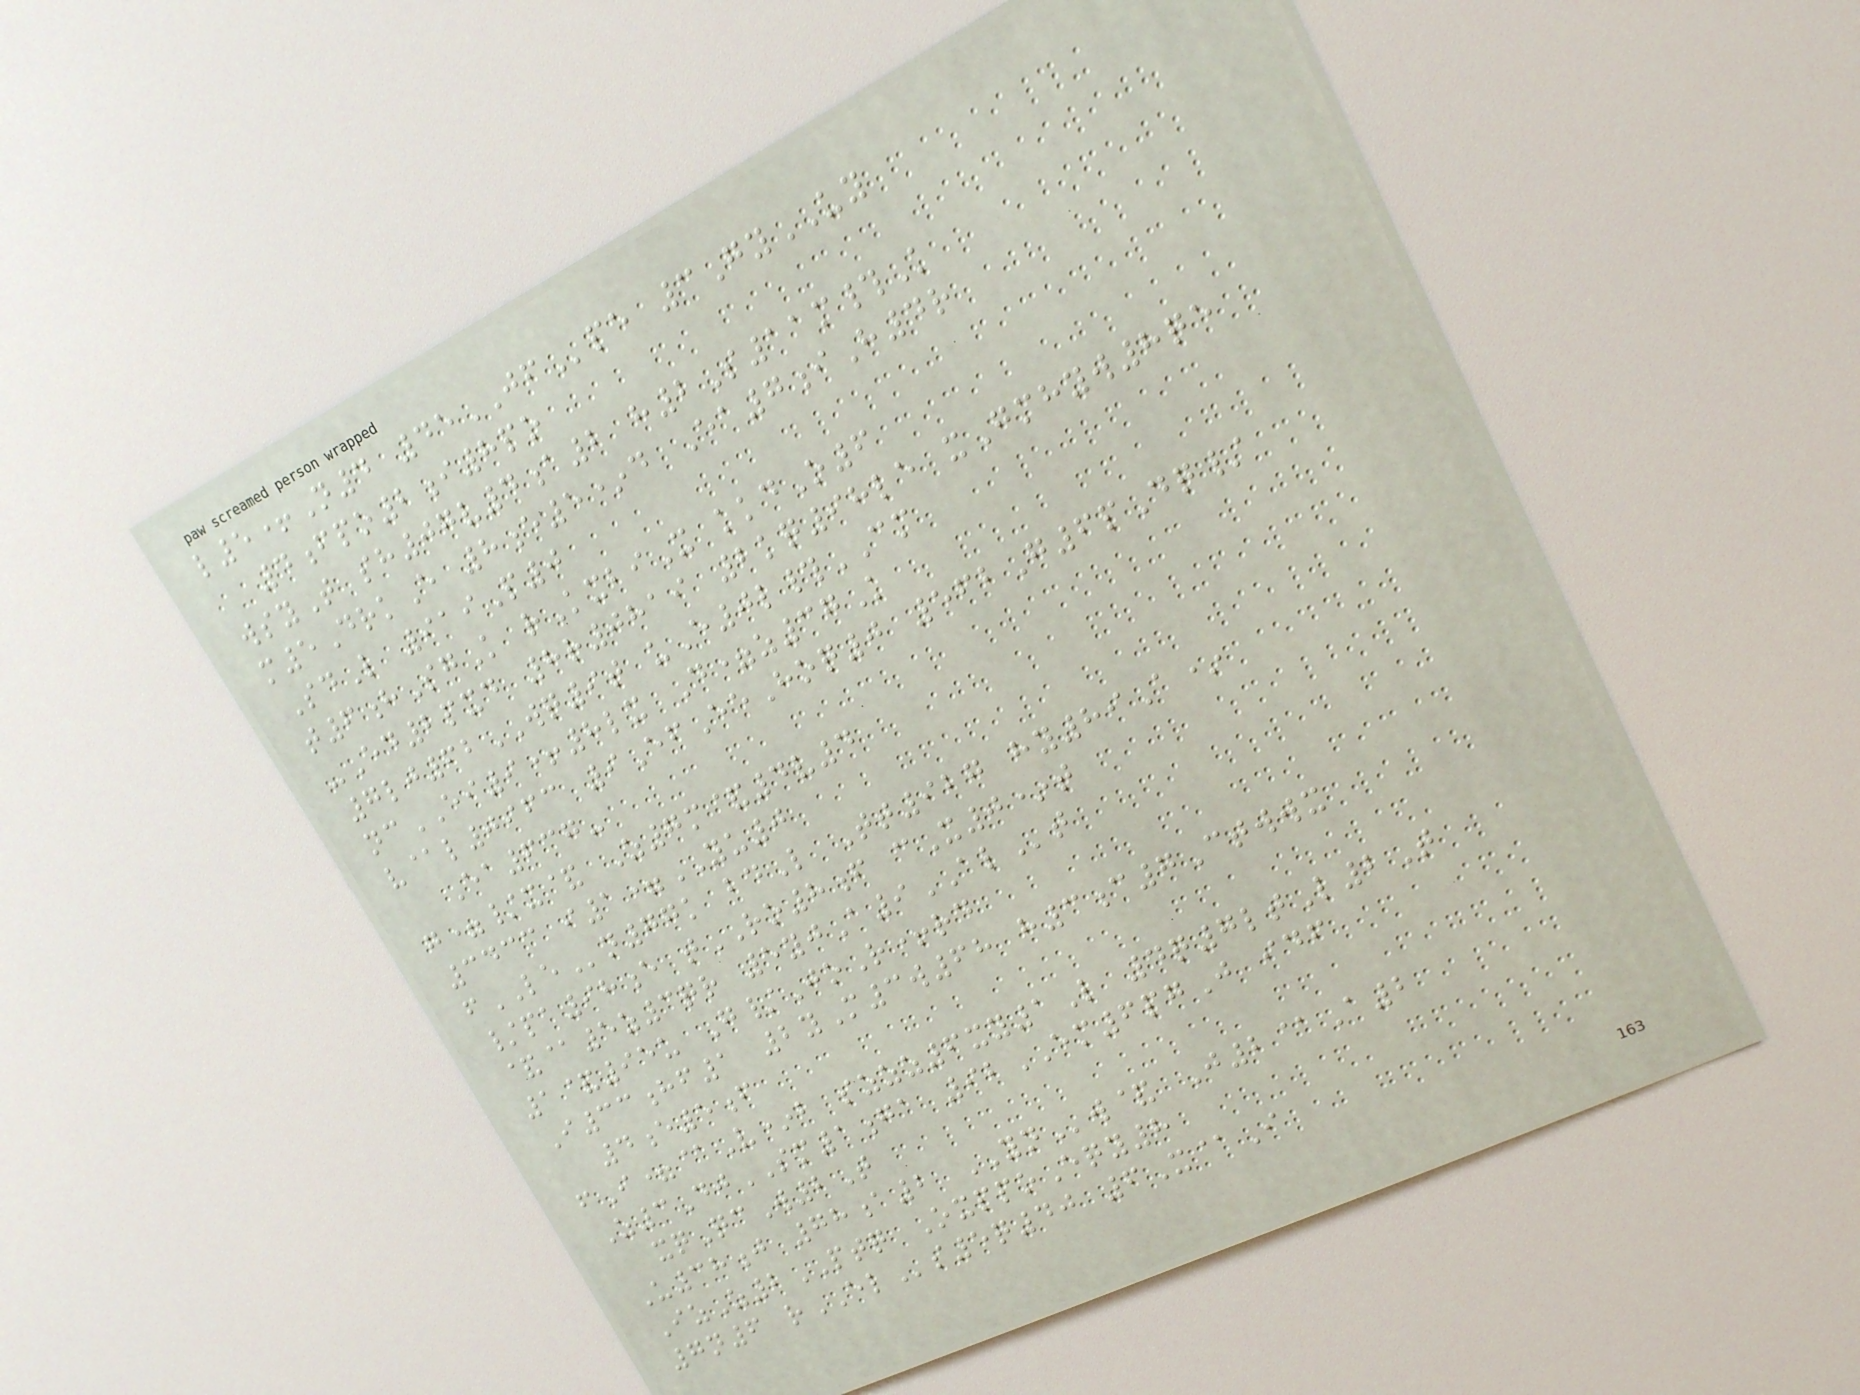l5+N4 45JFpe 3GyUY
4fpo2i8po
wsyT sh07v4a2 h2S11m#K
m5DrkE 8e5*d Ea7iH4r
SdL 919P0
t6hSgK rKxbiX kkdO6
-Ed2pxd 8r0819 2kq98le xGmhyw8qe
7lj62WQ9t uE0l#CM
ncEI9+8lx D=z37K
v@l0963 9EfEeHoq0 562G6pDq/
Ea637-
g=/x& Z7m&4v4
3433 i1=YU0
fLEn77k bdL Tt927 hy89A*
/pa98e tRO8f cX0*t
&@5z3qr 5yjA9ALt
1&95u G/JoR+rd
I33hf1 2yM3w68 h3c7Ctwwx
4e5f
fI=@V*b szzz6xy1L 4q7ltL2T
Z3DjSM1ga 92EM6pgJ idf
xqQcW2T
U38j 78a2 YNw& J2@A2
IzZ2PTQ OxppoEqy8
7n6 rELs5q40 6X@I
